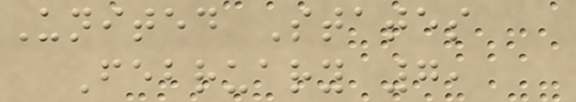United States
February 7,
